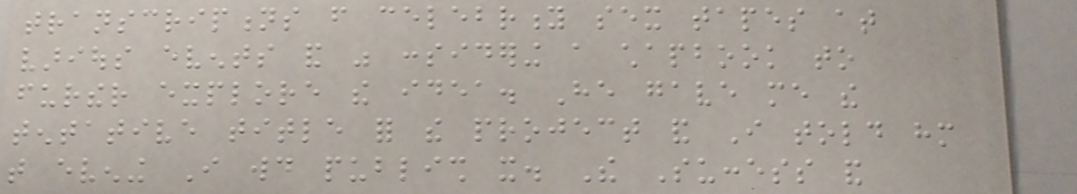transcriptions from celebrity sex tapes at
various events and was considering a chapbook to
further explore the idea. He gave me the
tentative title for the project and I told him
that evening I would publish it. The Success and
